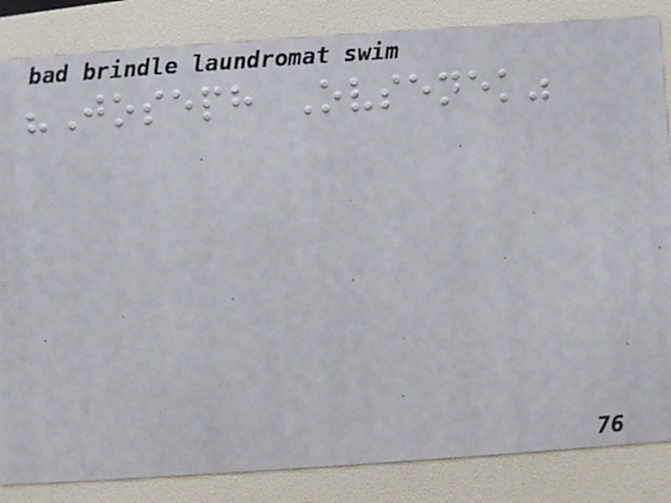"Joseph Ovsenek"
